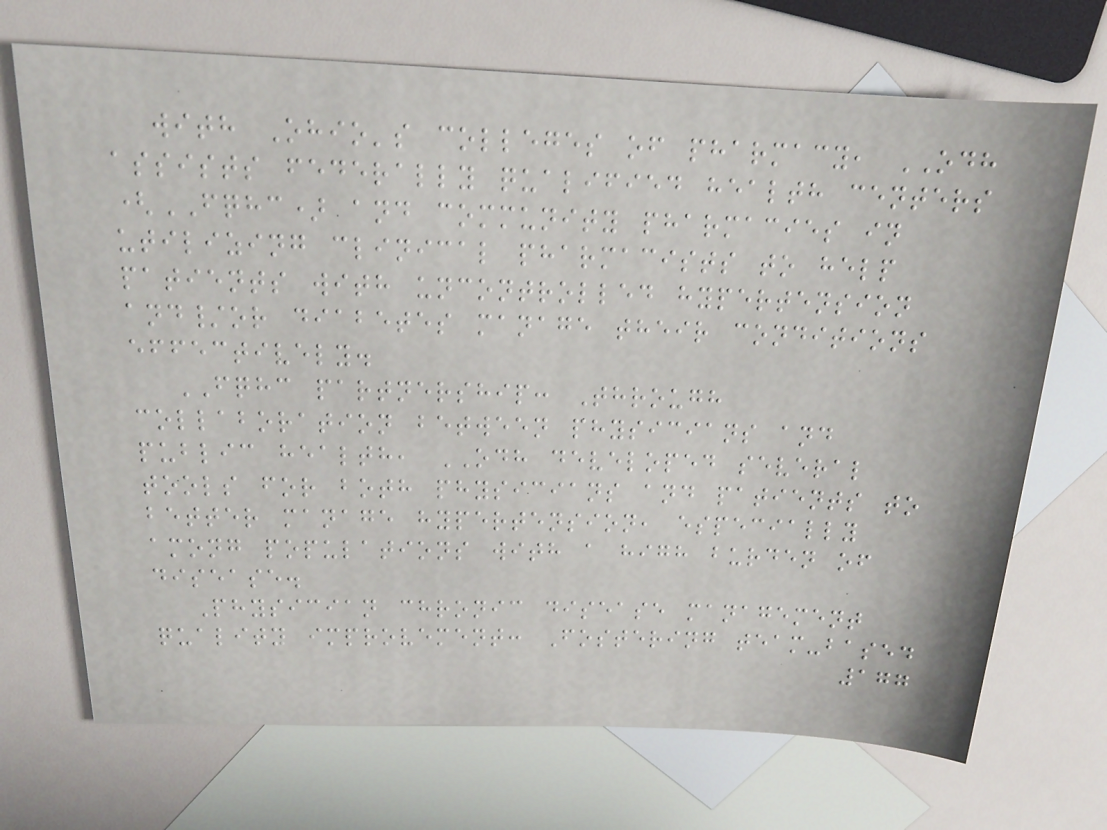with Ohio's colleges of pharmacy, ODH
assists federally qualified health centers
(FQHC) and community pharmacies in
utilizing clinical pharmacists to help
patients with uncontrolled hypertension
and/or diabetes manage their conditions
effectively.
FQHC partnership: Through
collaboration between physicians and
public health, ODH developed several
tools for both physicians and patients to
better manage hypertension, especially
among populations with a high burden of
disease.
Physician chronic disease management
quality improvement: Fostering team-based
177
